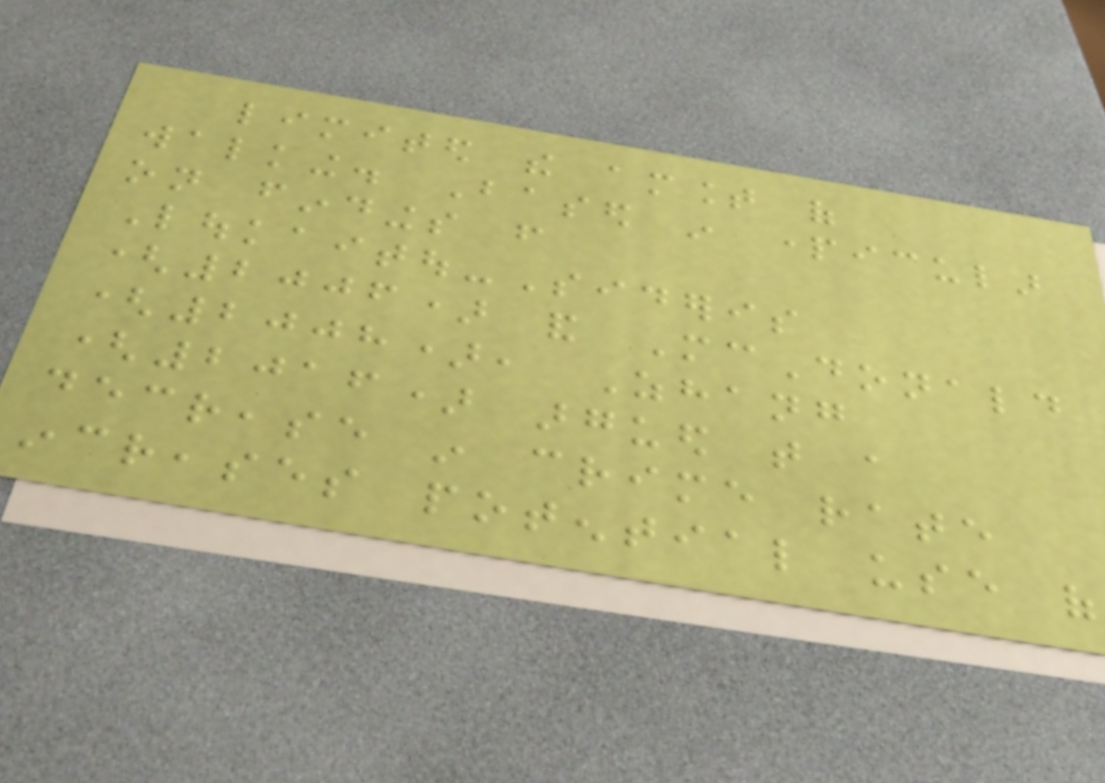limited the amount of
walking. Based in particular
on findings from
Loukaitou-Sideris
(2006) and McDonald
(2008), Zhang
(2016) argued that a
decrease in crime rate
increases potential use of
